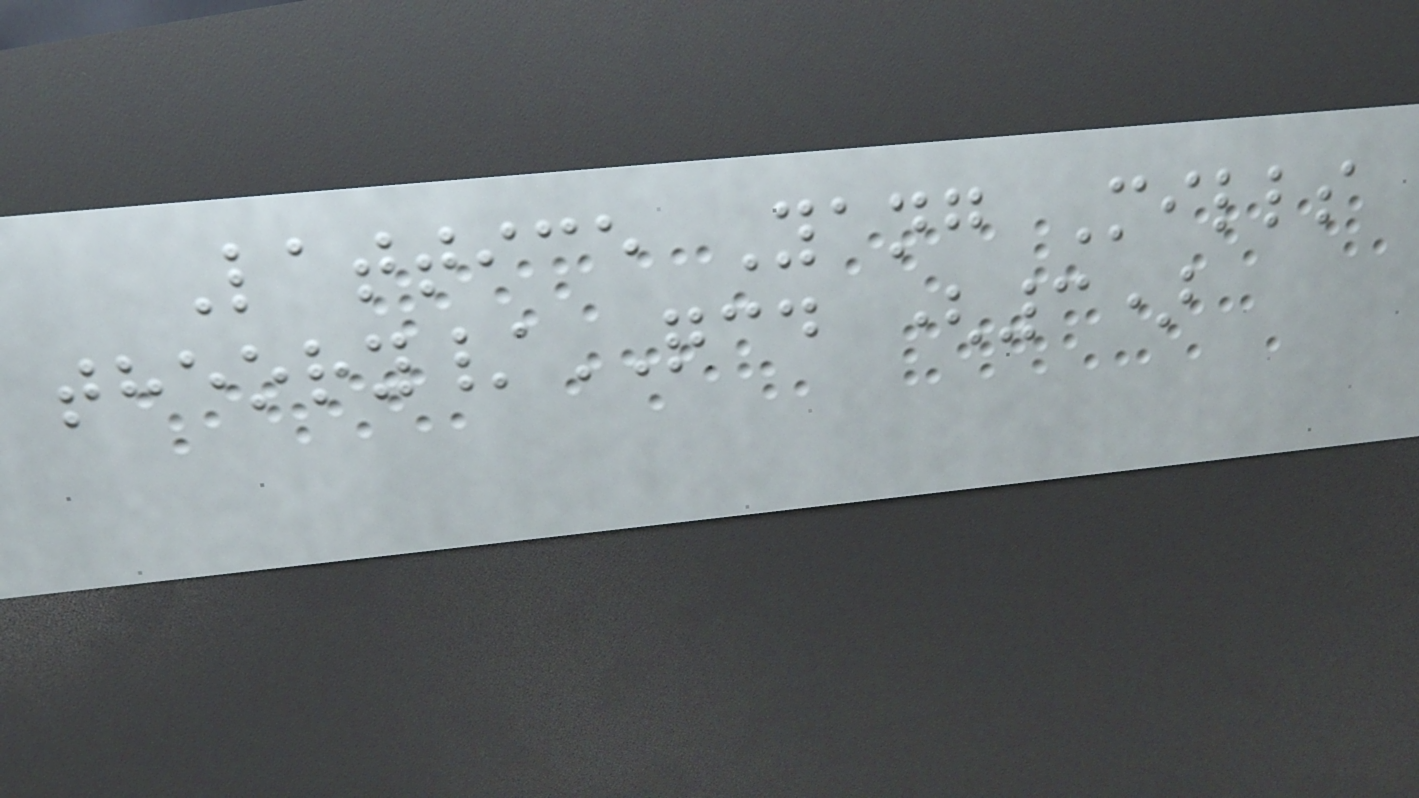Lattice Yang Mills
theory/QCD (3)
